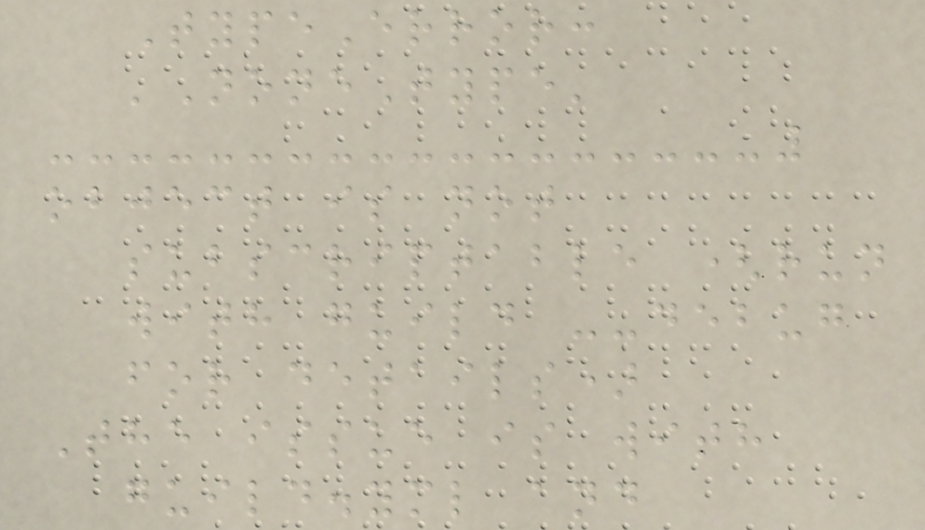TypeError:
'NoneType'
object is not
subscriptable (run
with guild --debug
for details)
The issue is with
guild.yml and
